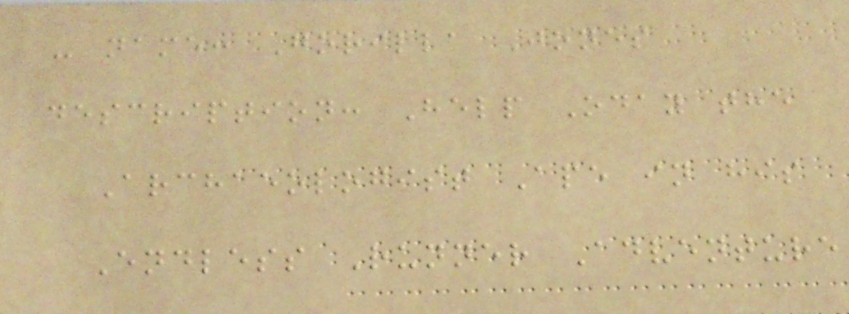- name: Gorilla Jones
description: Help Oday the
Archaeologist Ape in his
Endless Runner Adventure
